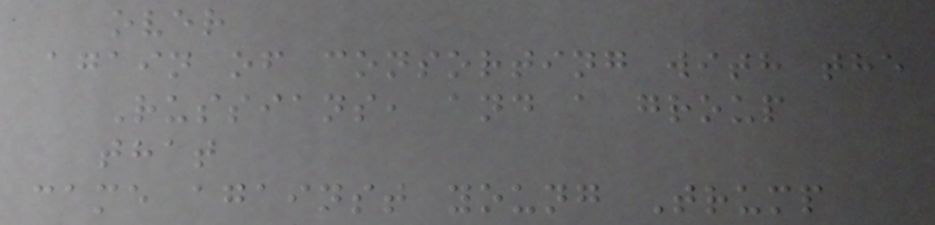over
again of consorting with the
Russians, and a group
that
came against young Trump
